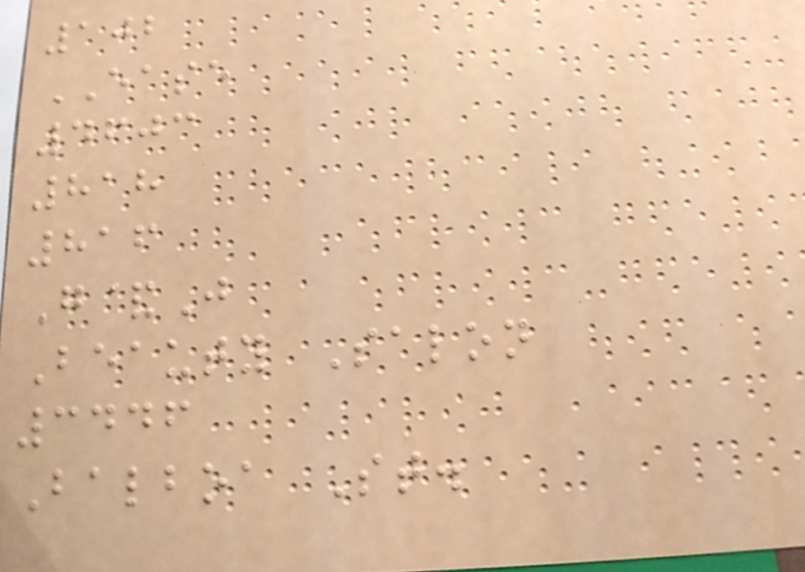102
EASE
4603
818
816
G&J
Beauty Salon
3446
Balboa St.
